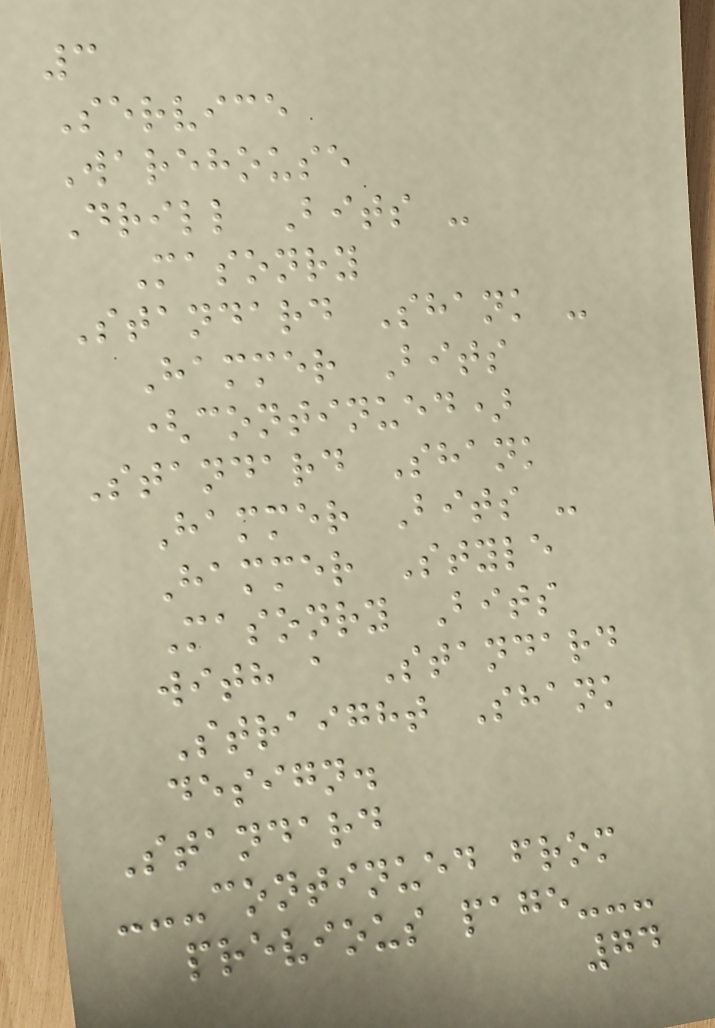3
Service
Warehouse
Drill Bits -
Masonry
Standard Shank -
Hammer Bits
(continued)
Standard Shank
Hammer Bits -
Hammer Style
Masonry Bits
with a Standard
Straight Shank
design.
Standard
---continued from
previous page---
74
